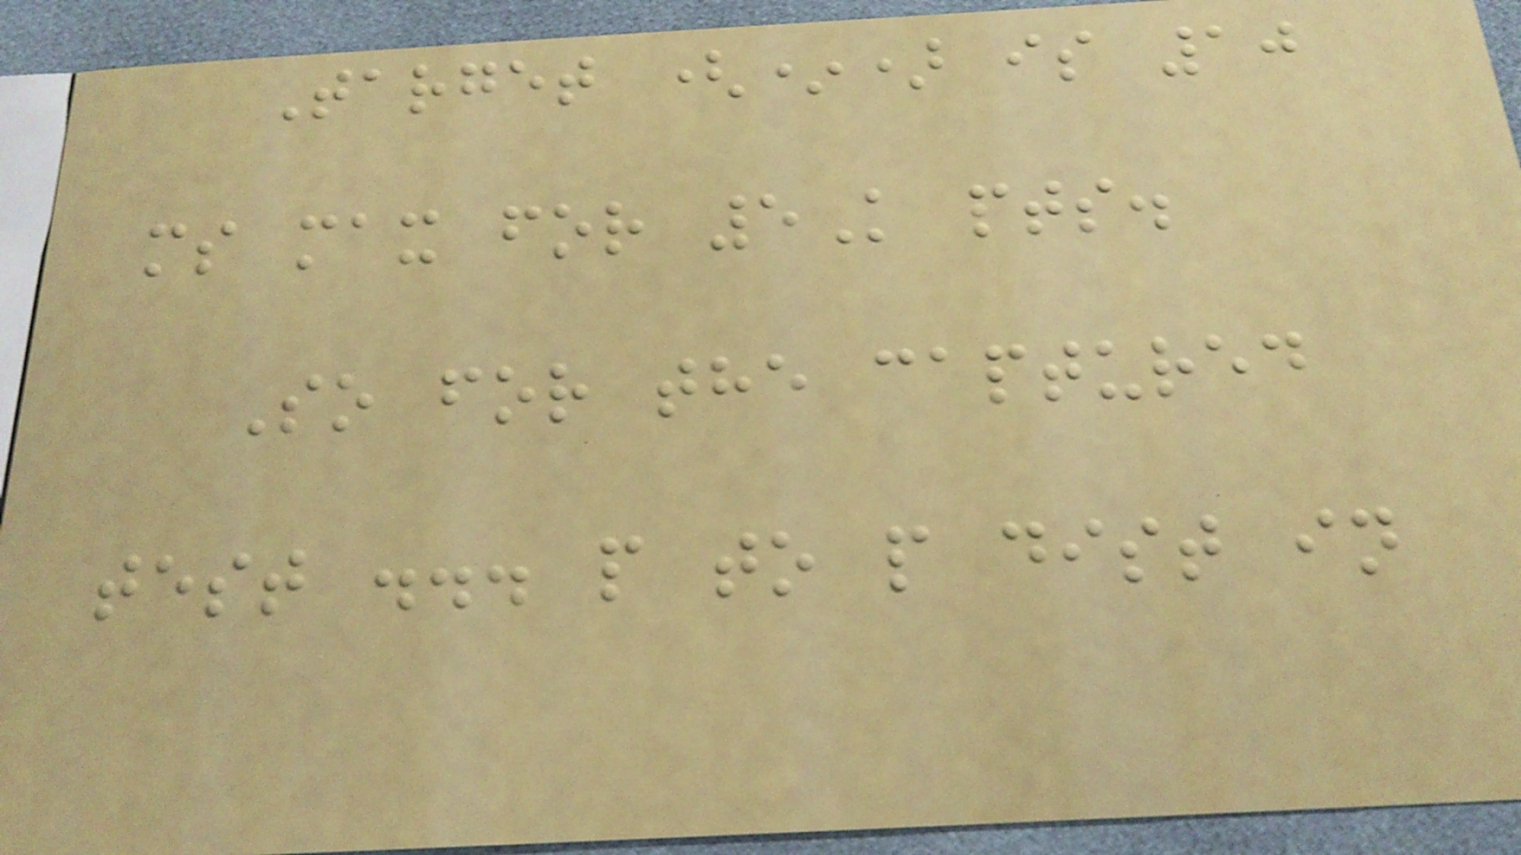Target (*) is 10
ms max for 5K pts.
So for the captured
test ... p to p dist in
